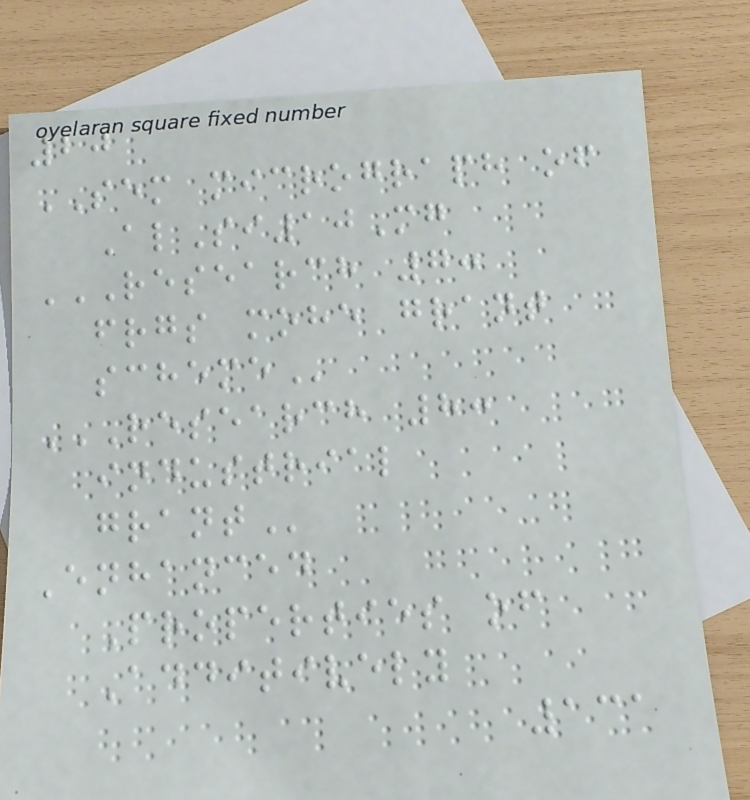20
SEM micrograph of
AlSi10Mg
RESEARCH 7:
FRGS MOHE GRANT
SCHEME
RESEARCH 8:
INDUSTRIAL
GRANT
Enhanced
Properties of
Additively
131
